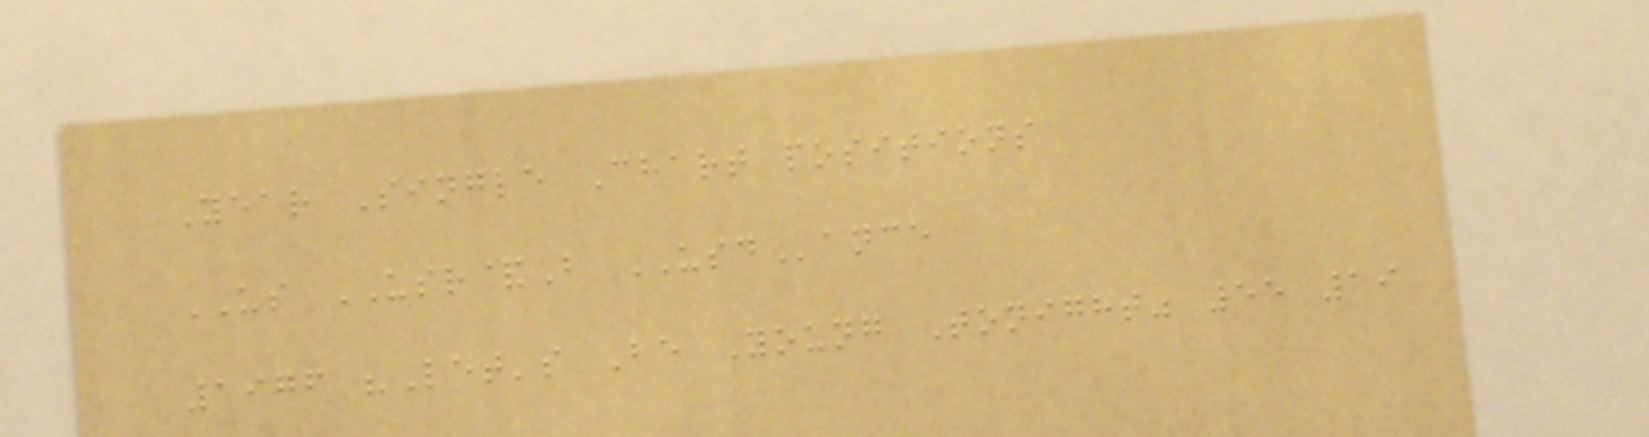Year Single Chart positions
US USR&B USDance
1976 "Let's Be Young Tonight" 55 19
